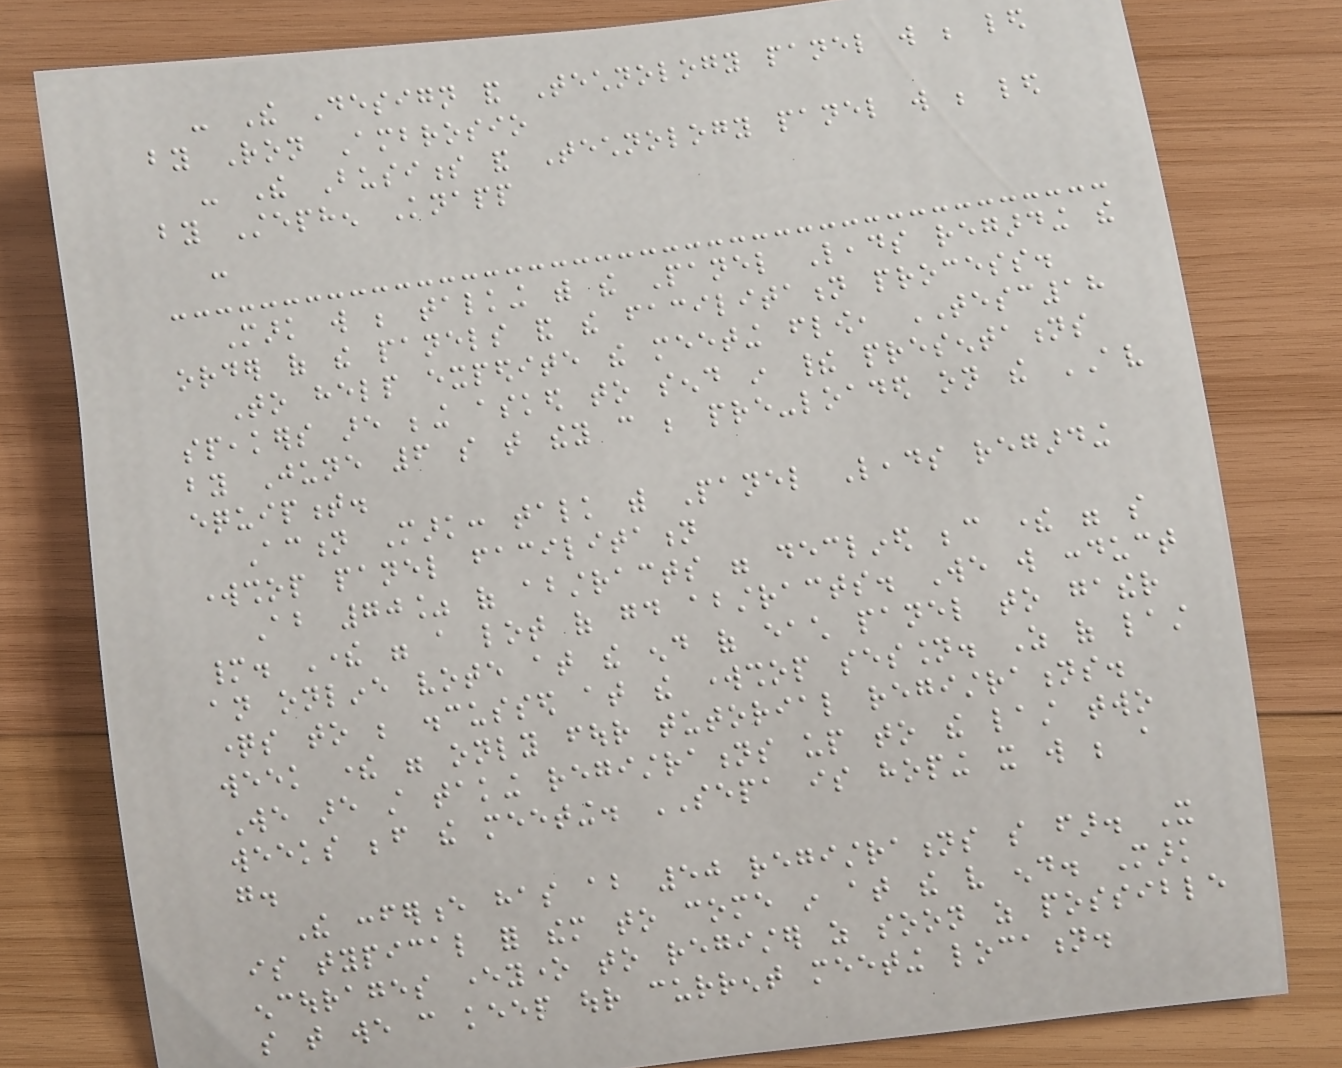- The Design and Technology panel will be led
by Ron Ambrosio
- The Business and Technology panel will be led
by Stephen Knapp
-
Mark will be talking with the Panel Leads regarding the
order of the panels and the facilitation process.
To help expedite the meeting flow, TESC18
speakers are being asked to send in their presentations
by June 6 so that they can be pre-loaded on the AV
equipment.
Action Mark: talk with Panel Leads regarding
workshop panel facilitation
About 70% of abstracts were declined because there were so
many. There were a lot of good abstracts. We will conduct
an online vote at the end of each panel to gather
questions to be discussed at the workshop session. As of last
week there were only four tutorial registrations.
We are still taking registrations up to the last two
weeks before the meeting. SEPA is hoping it will be a
go.
The conference has about 50 registrations so far. It
is typical for them to come in at the very end. Mark
encourages everyone to register as soon as possible
so that we can keep our current meeting location.
